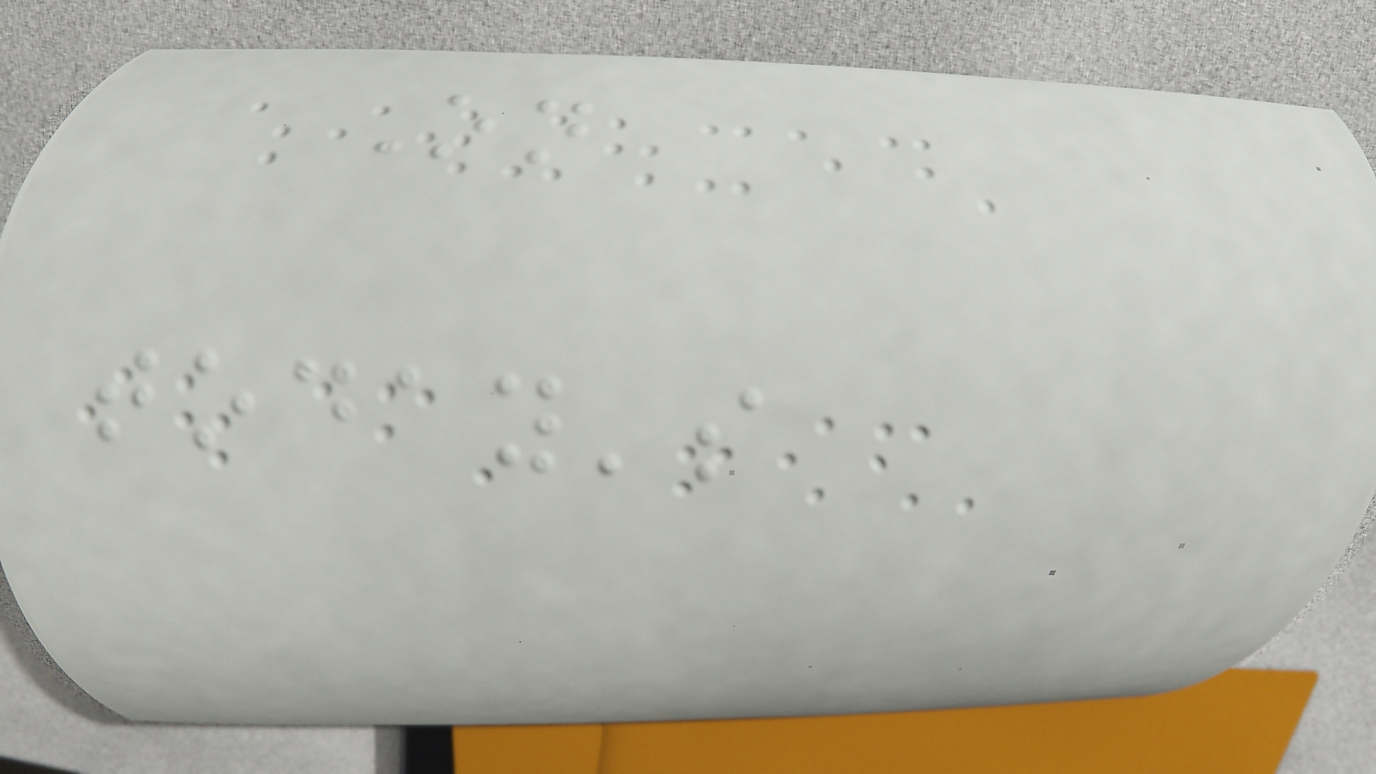On
today's
